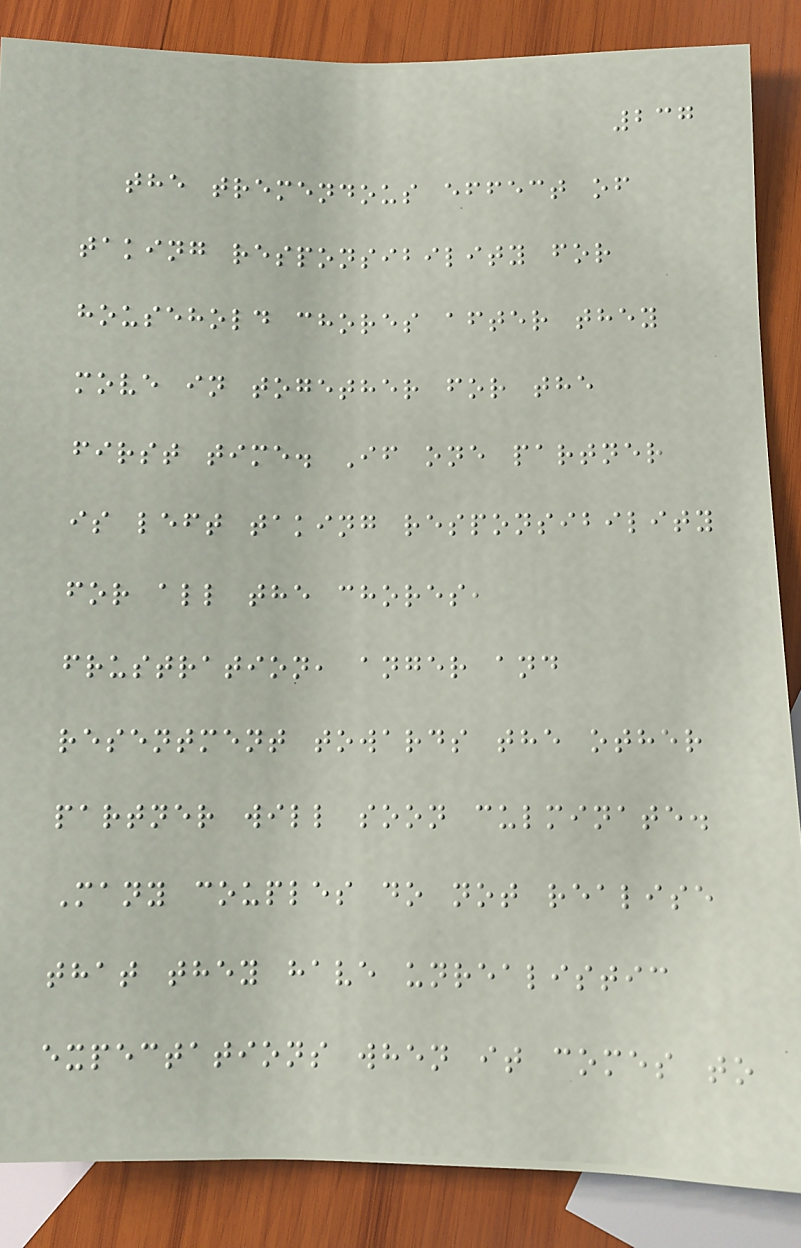237
the tremendous effect of
taking responsibility for
household chores after they
move in together for the
first time. If one partner
is left taking responsibility
for all the chores,
frustration, anger and
resentment towards the other
partner will soon culminate.
Many couples do not realise
that they have unrealistic
expectations when it comes to
